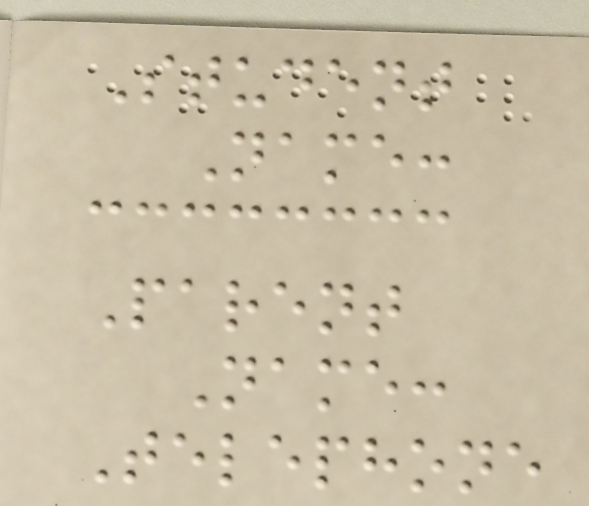Student
Name:
Parent
Name:
Telephone
